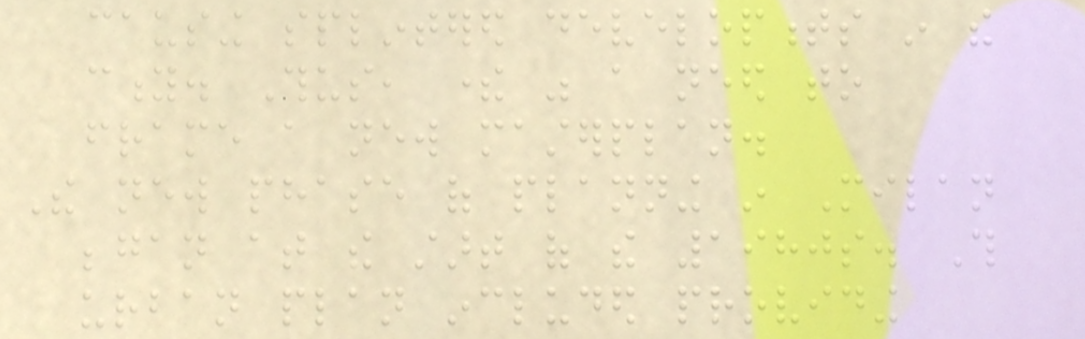causing splintered developments in the
city. Thus, there was a need to
frame a new masterplan.
The new phase of planning in Milan
began at the start of the 1980s. This
urban plan included providing
